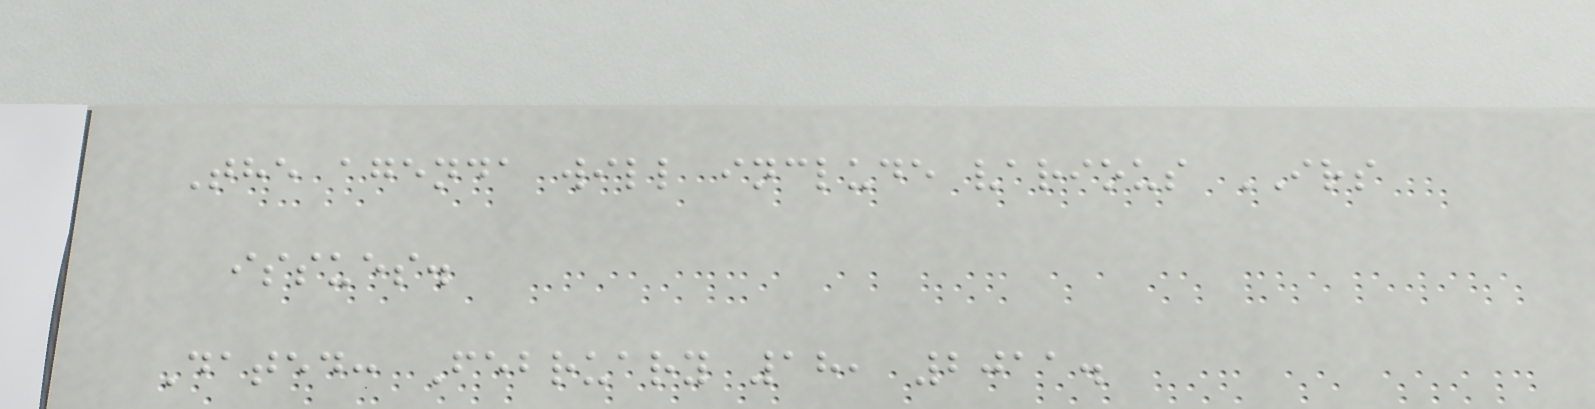The agenda will include various IRS
issues.
Dated: February 18, 2011.
